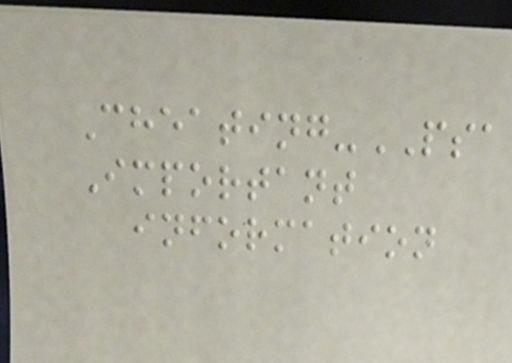Cheating-PSA
Important
information
